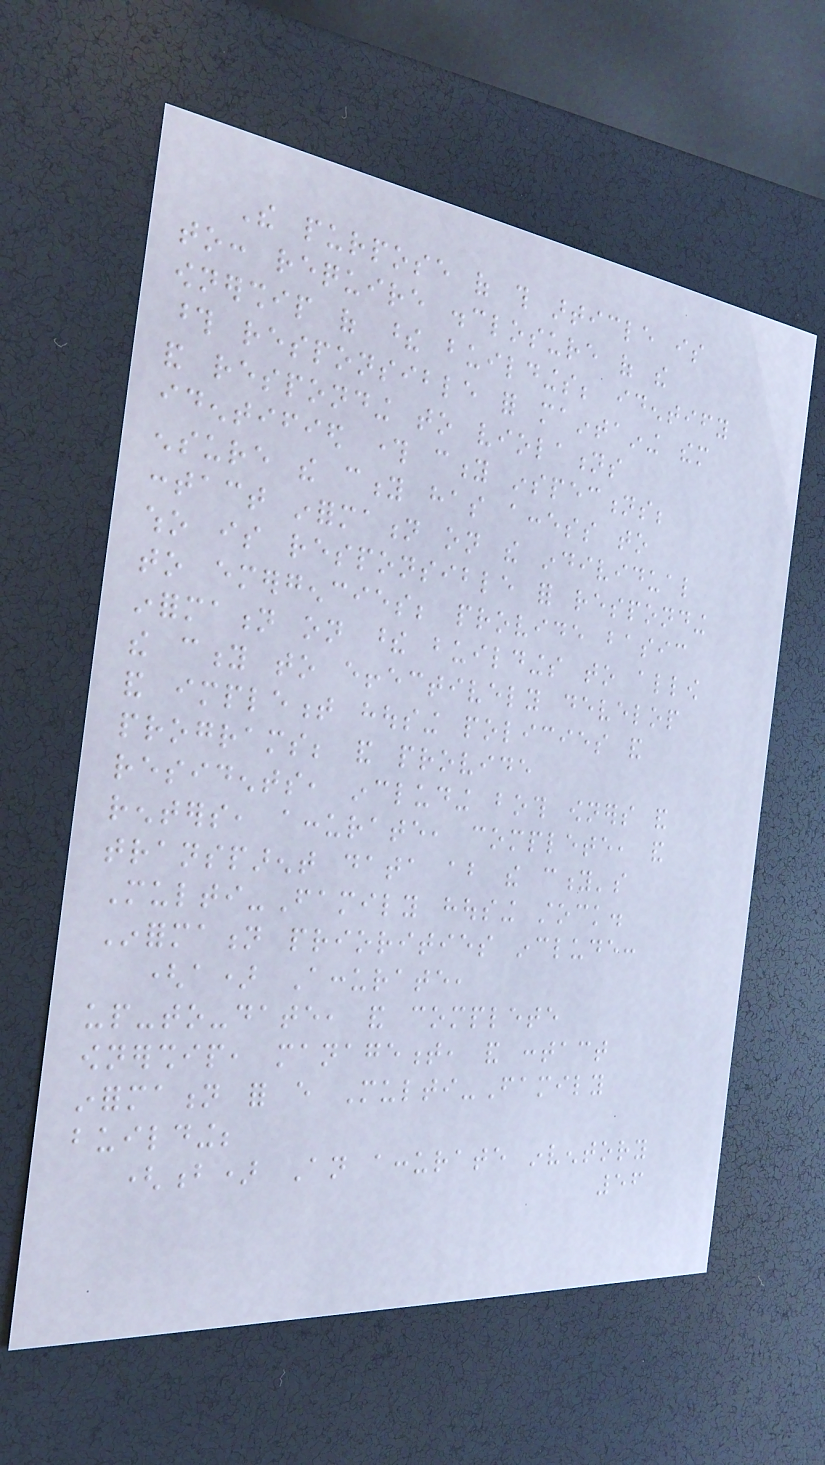The purpose of this article is
to: require disclosure of the
ownership of these buildings; identify
those responsible for maintaining them
and responding to violations
identified through city inspections;
ensure the city has access to
contact information on the individual
who is responsible for responding
to emergencies; provide basic
information on these buildings to allow
the city to effectively develop
and implement housing policies and
programs; and provide
residents, including both owners and
renters, accurate, complete, and
transparent data about the city's
Multi-Family housing stock.
Information priorities include:
(a) Accurate,
up-to-date, and complete
ownership, management, and contact
information for every Multi-Family
building;
(b) An accurate inventory
56
